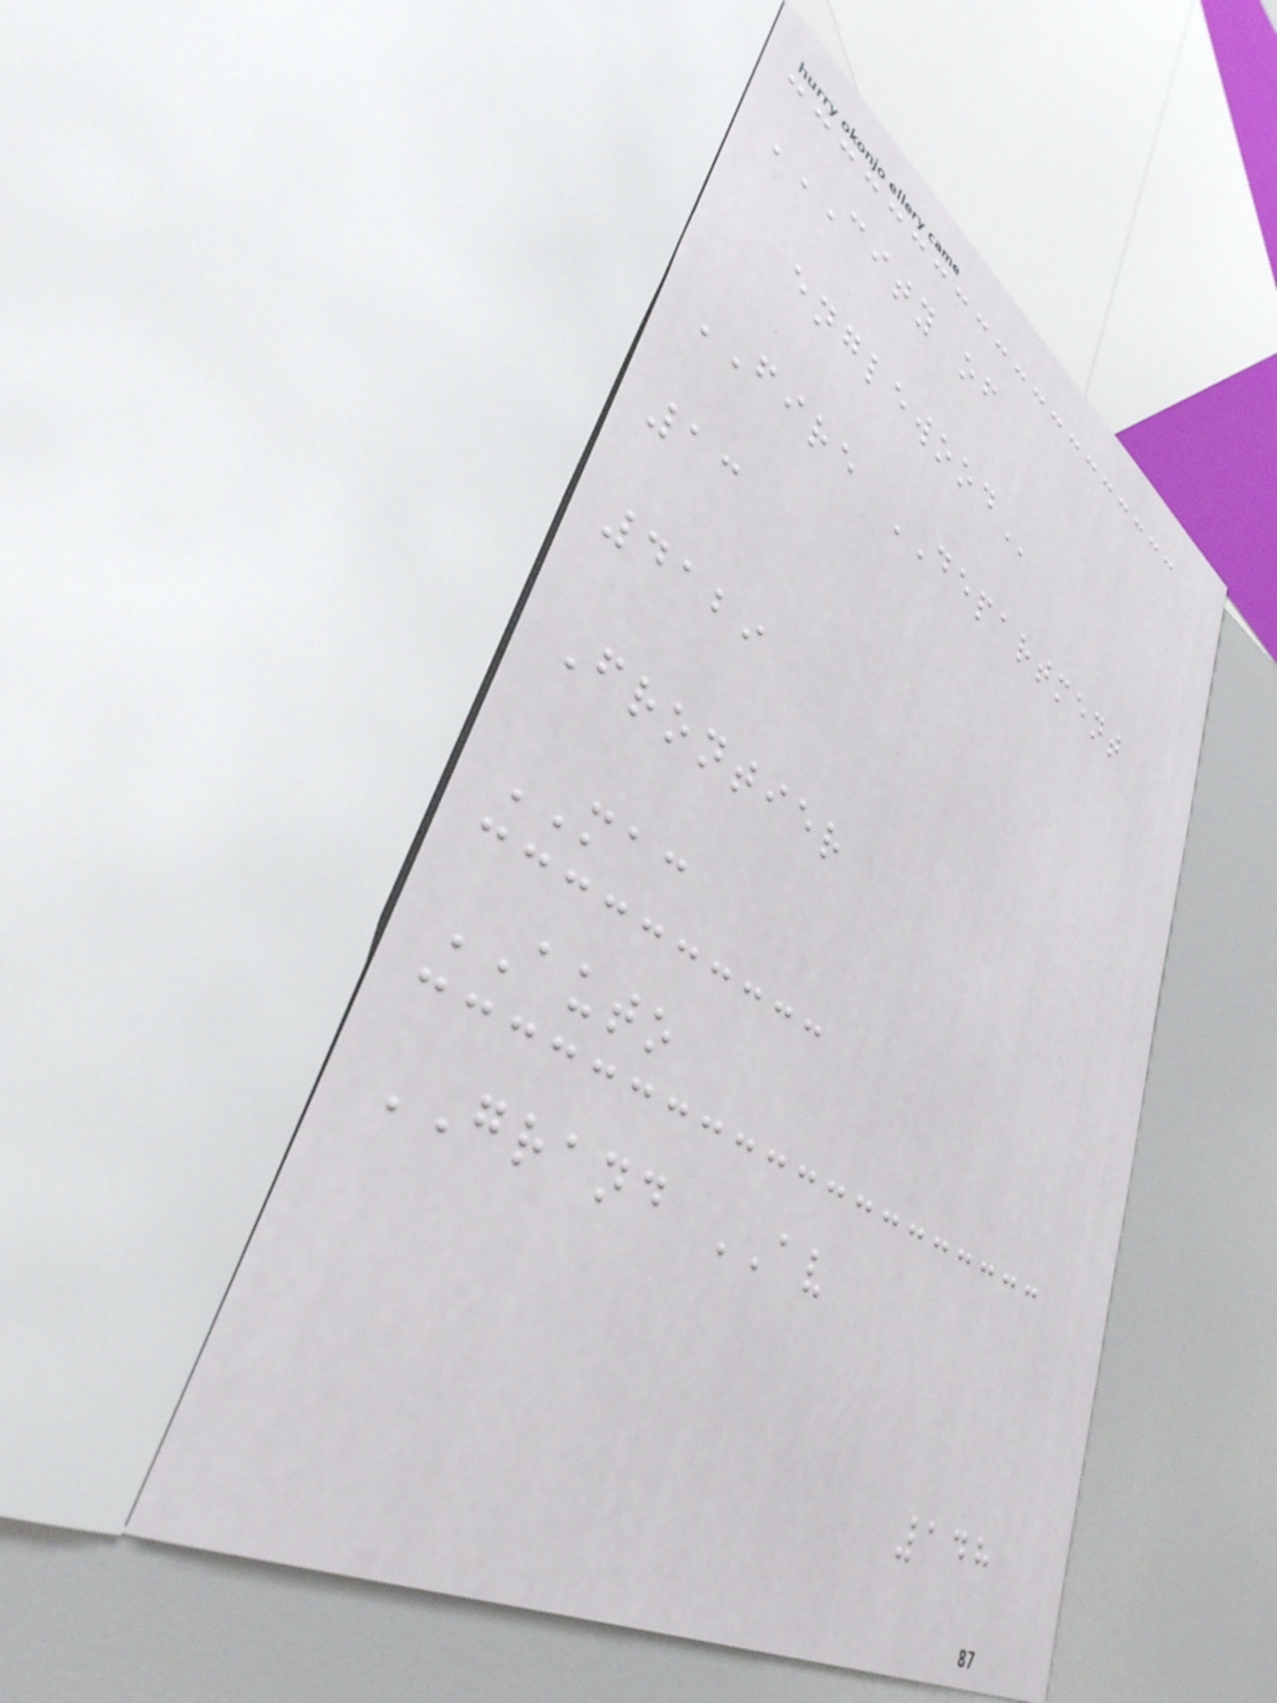CITY OF
ENGLEWOOD
FIRE DEPARTMENT
13
4129
Frontier
MAC
AUTO
GRAND AV
148
